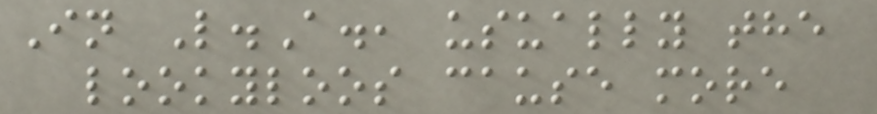In L.A., usually the
lookyloos cause more
